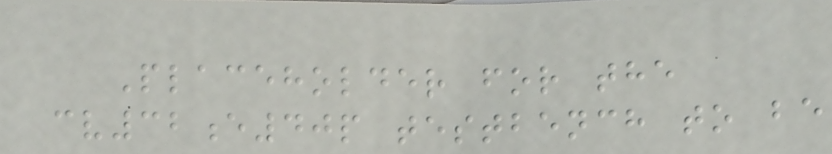Placeholder for the
cv32e40p testbench to be
